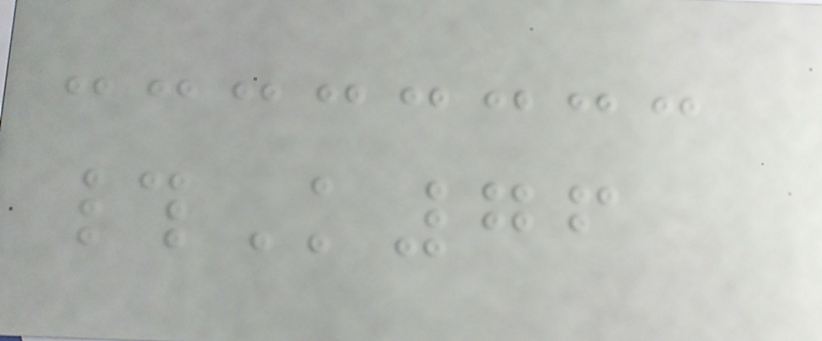#K76
